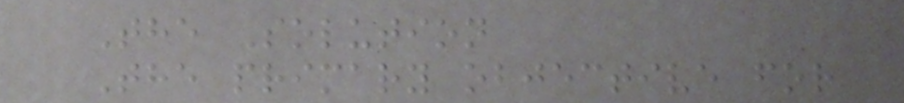The Solution
The primary objective for
